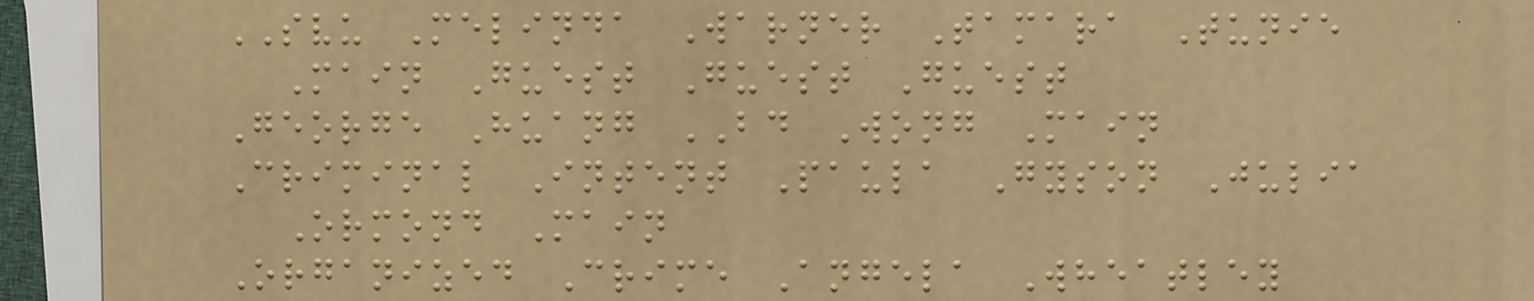SVU Melinda Warner Tamara Tunie
Main Guest Guest Guest
George Huang BD Wong Main
Criminal Intent Paula Gyson Julia
Ormond Main
Organized Crime Angela Wheatley
